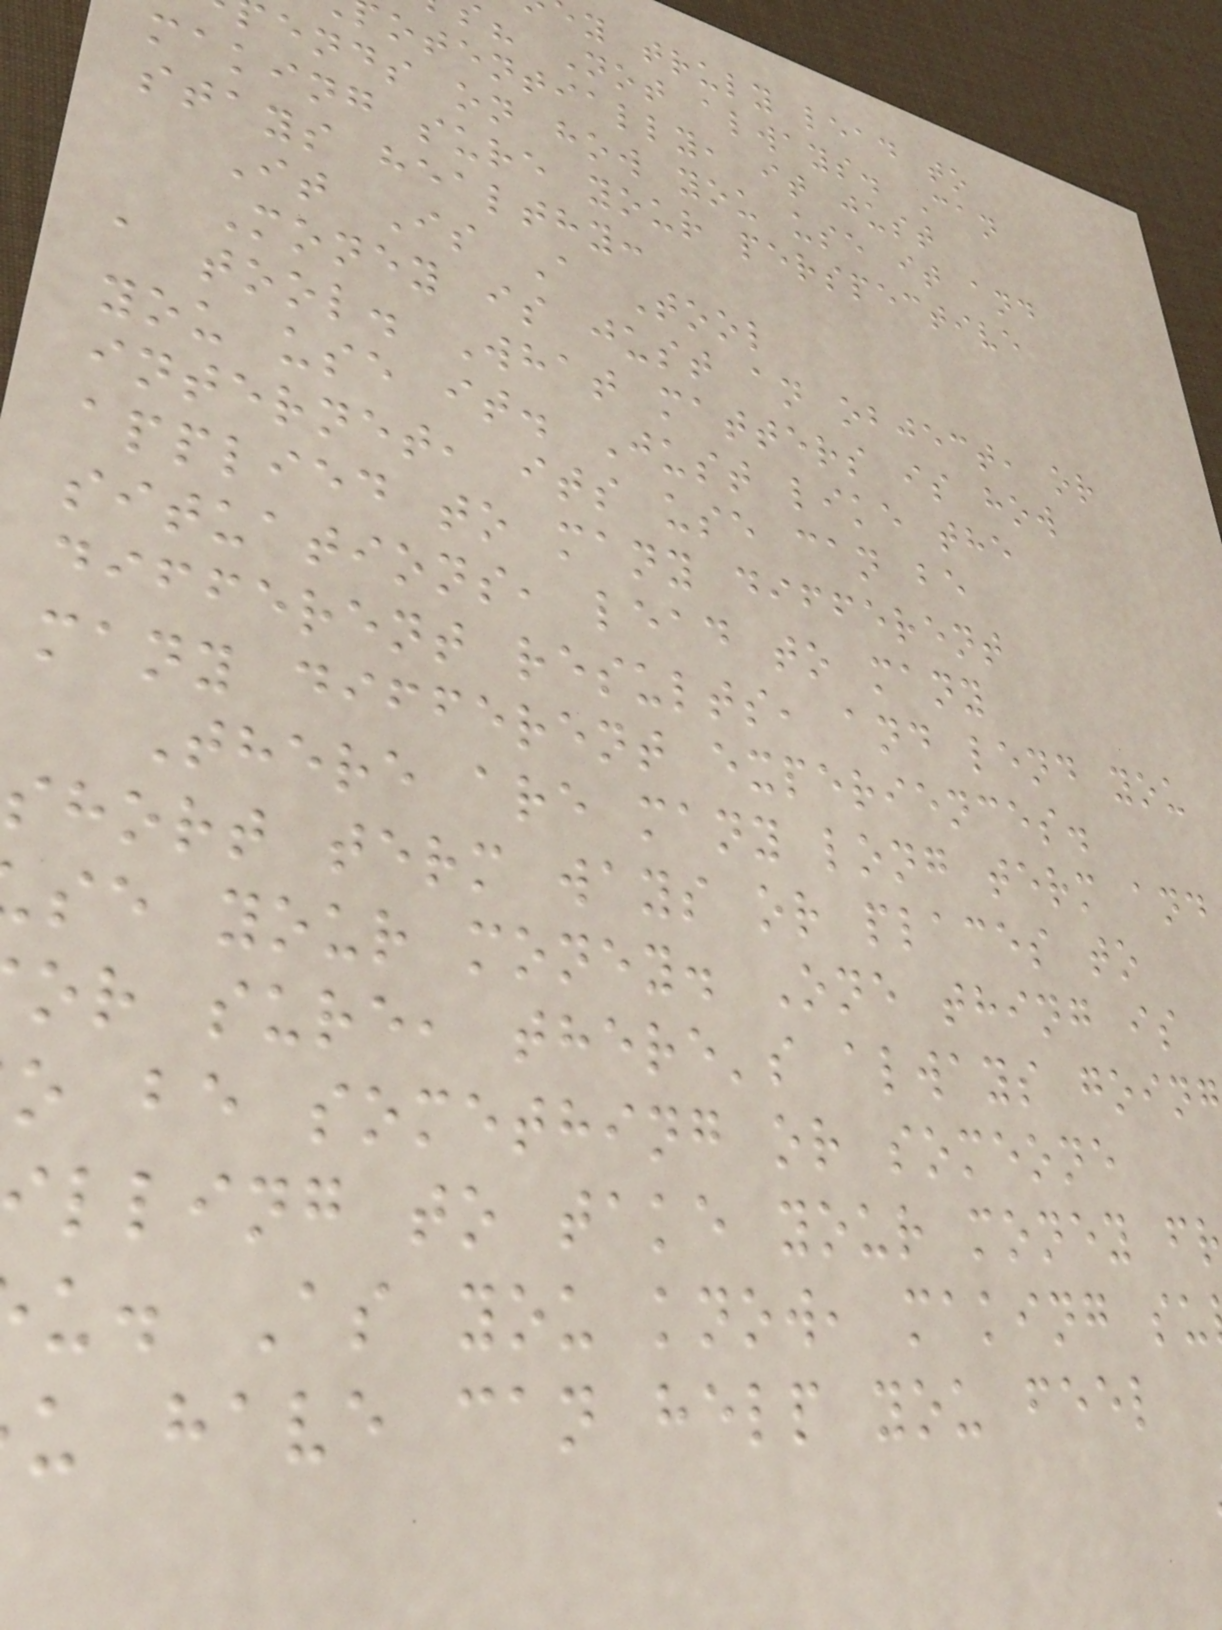y truly lead to
Not always. Can
otentially, it just
ends on how you use it and
making sure your perspective
stays healthy:
It Is A Tool
Money is just an object, or
a tool. What matters is how
you use it. Just like the
internet, its use can be
applied to many different
situations, lead to many
different results, and lend you
many different experiences.
There are many long term and
short term ways or places to
se your money. One thing is
or sure, there's always goin
o be something or someone
lling to take your money f
u. As you know, making su
u have can help you feel
